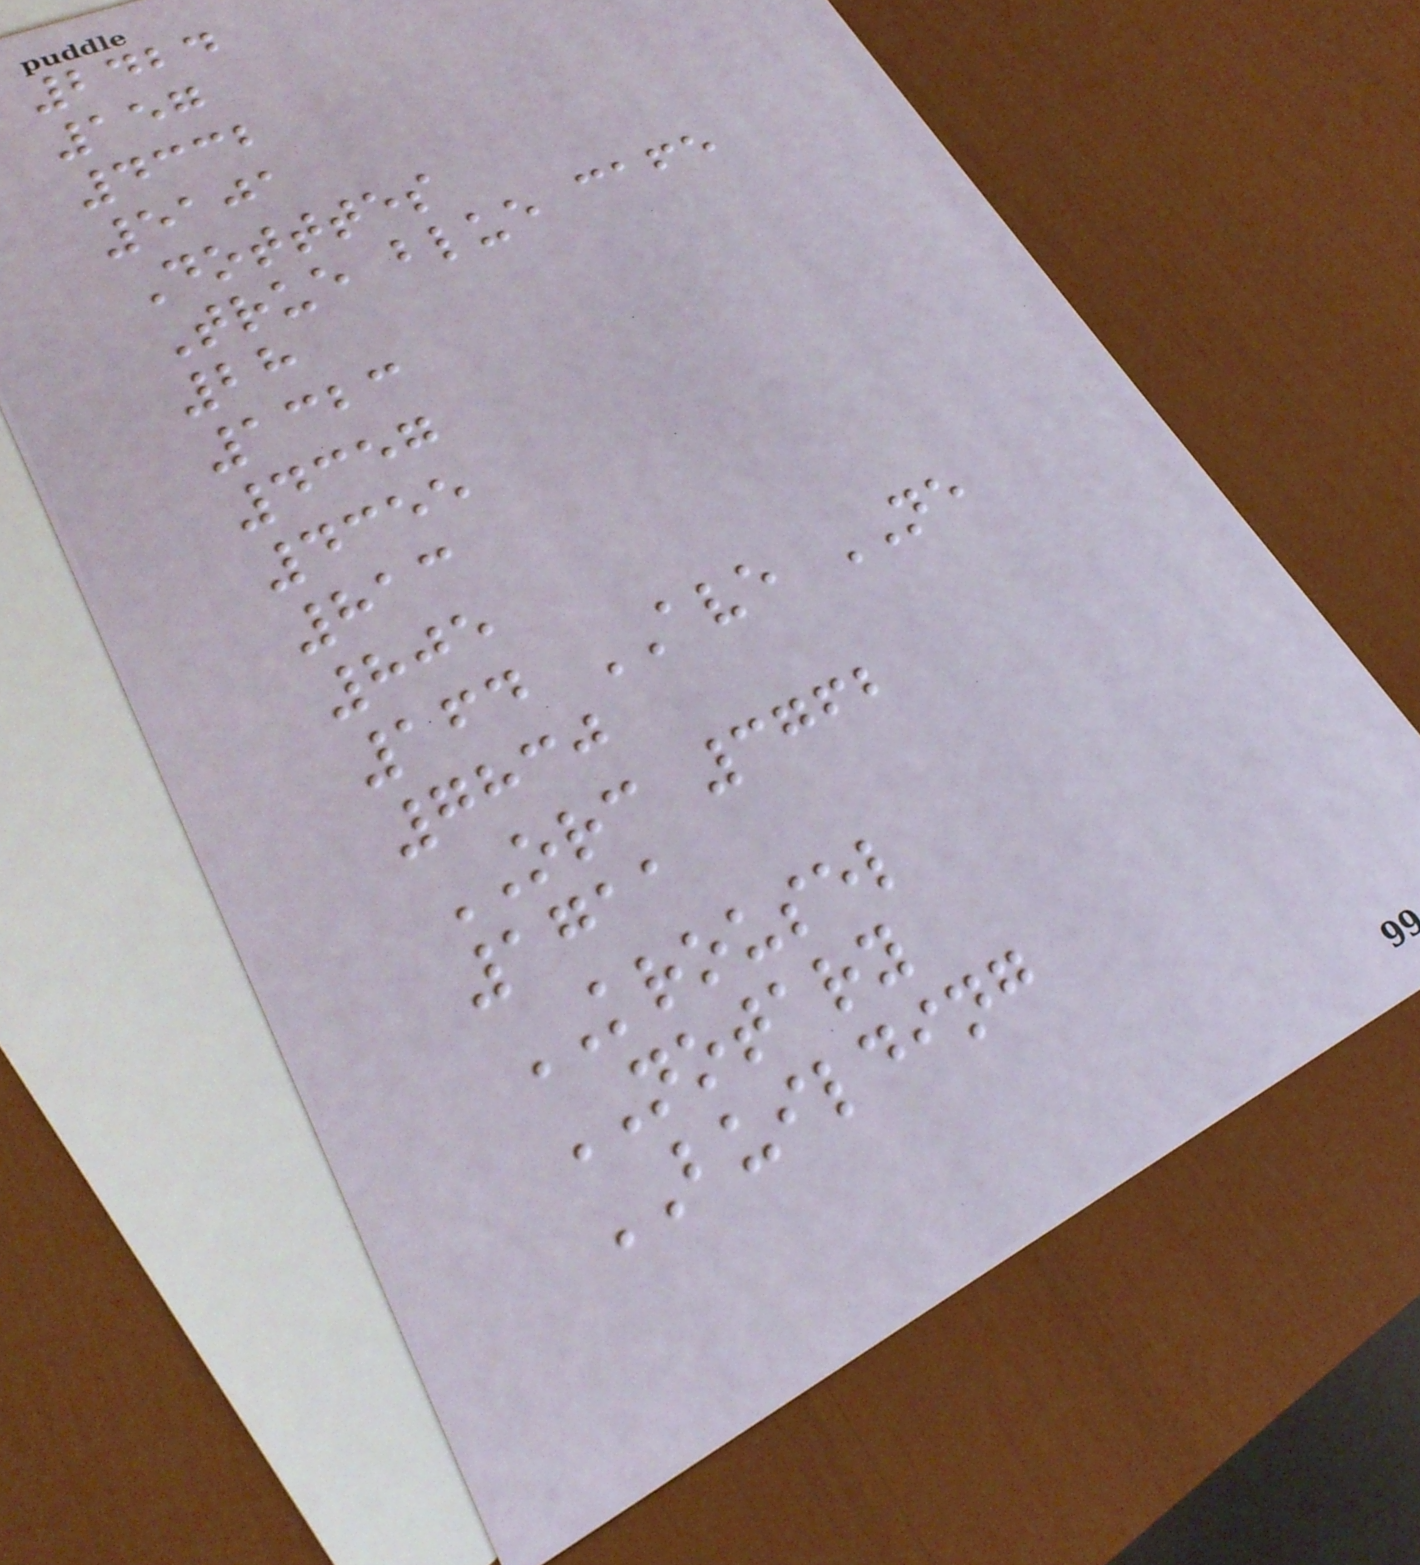2424
157
4332
5101
Dotttes
True blue cafe
28
1323
4357
4355
813
805
164 AVE NE
7830
ORC 3762
1711
KROUSEL
NOTARY
BUILDING
